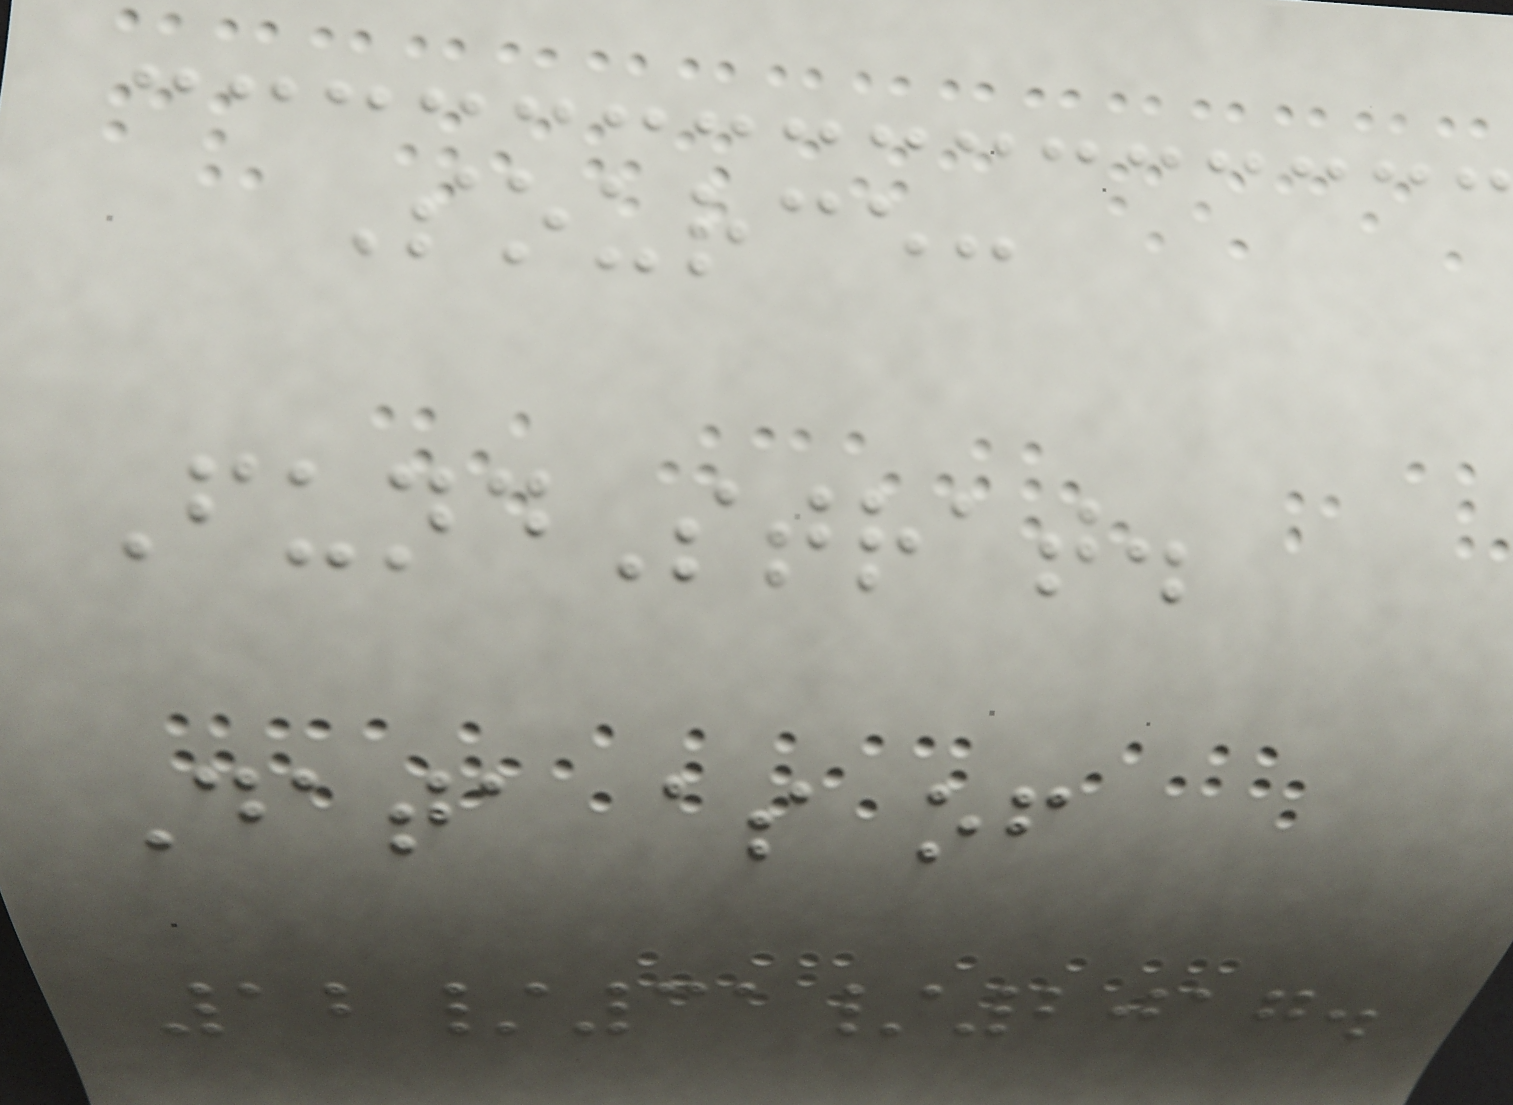Source:
FundStrat.
Data as of
12/31/2017.
